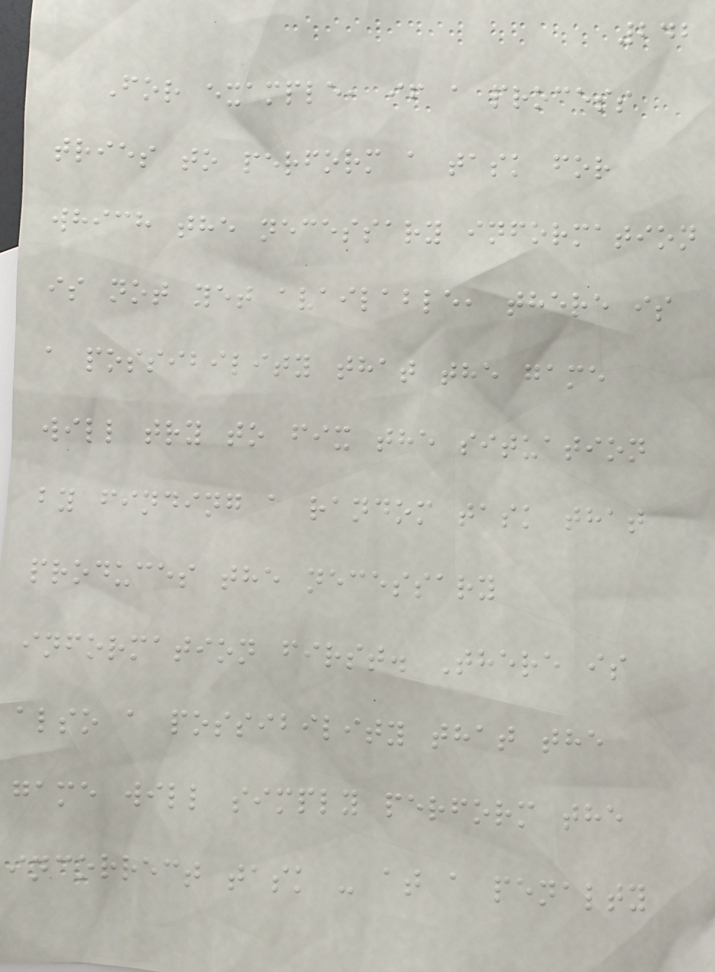242
For example, if a process
tries to perform a task for
which the necessary information
is not yet available, there is
a possibility that the game
will try to fix the situation
by finding a random task that
produces the necessary
information first. There is
also a possibility that the
game will simply perform the
incorrect task - at a penalty
